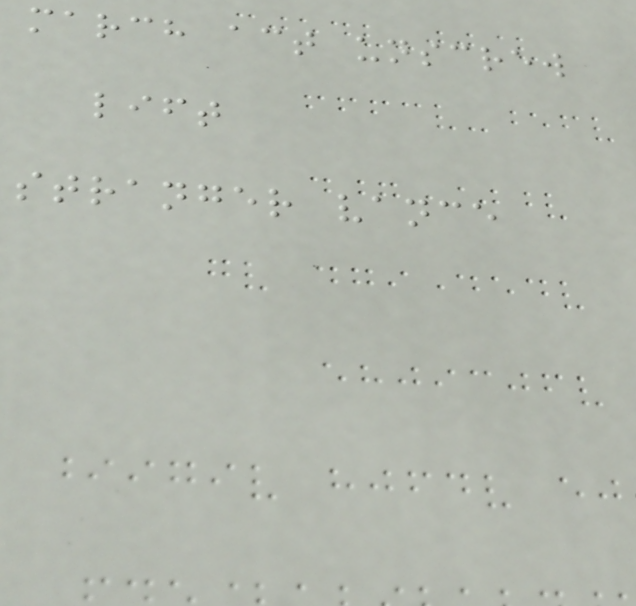march act unscrew
lift
stranger vance
